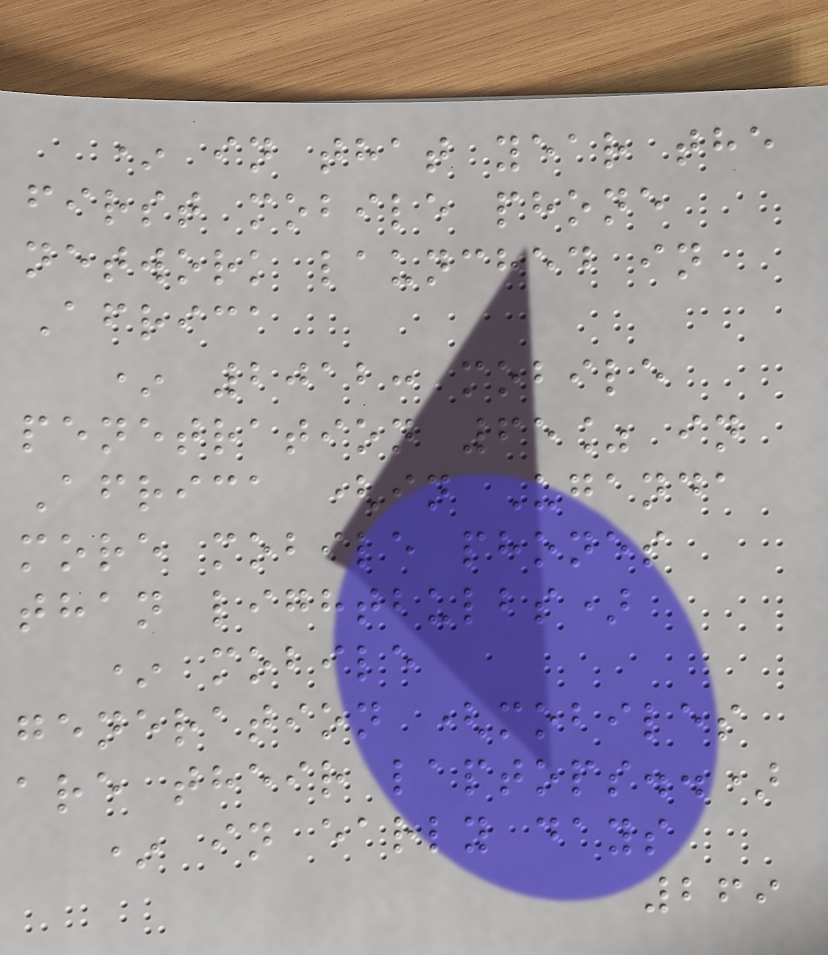* in that year the
first mobile phone
network launched in
Africa
* 2012: mobile
penetration 65% in
Africa (in Uganda
more mobile phones
than lightbulbs)
* mobile
generation (mobiles
are their laptops..)
* in early days
269
